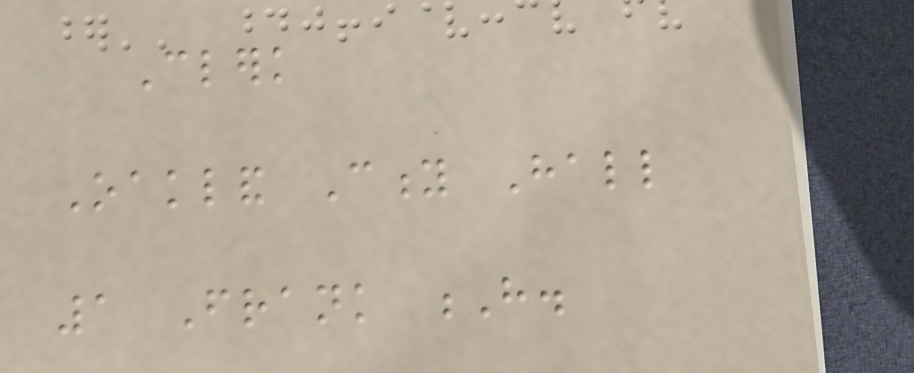Clerk
Oakland City Hall
1 Frank H.
